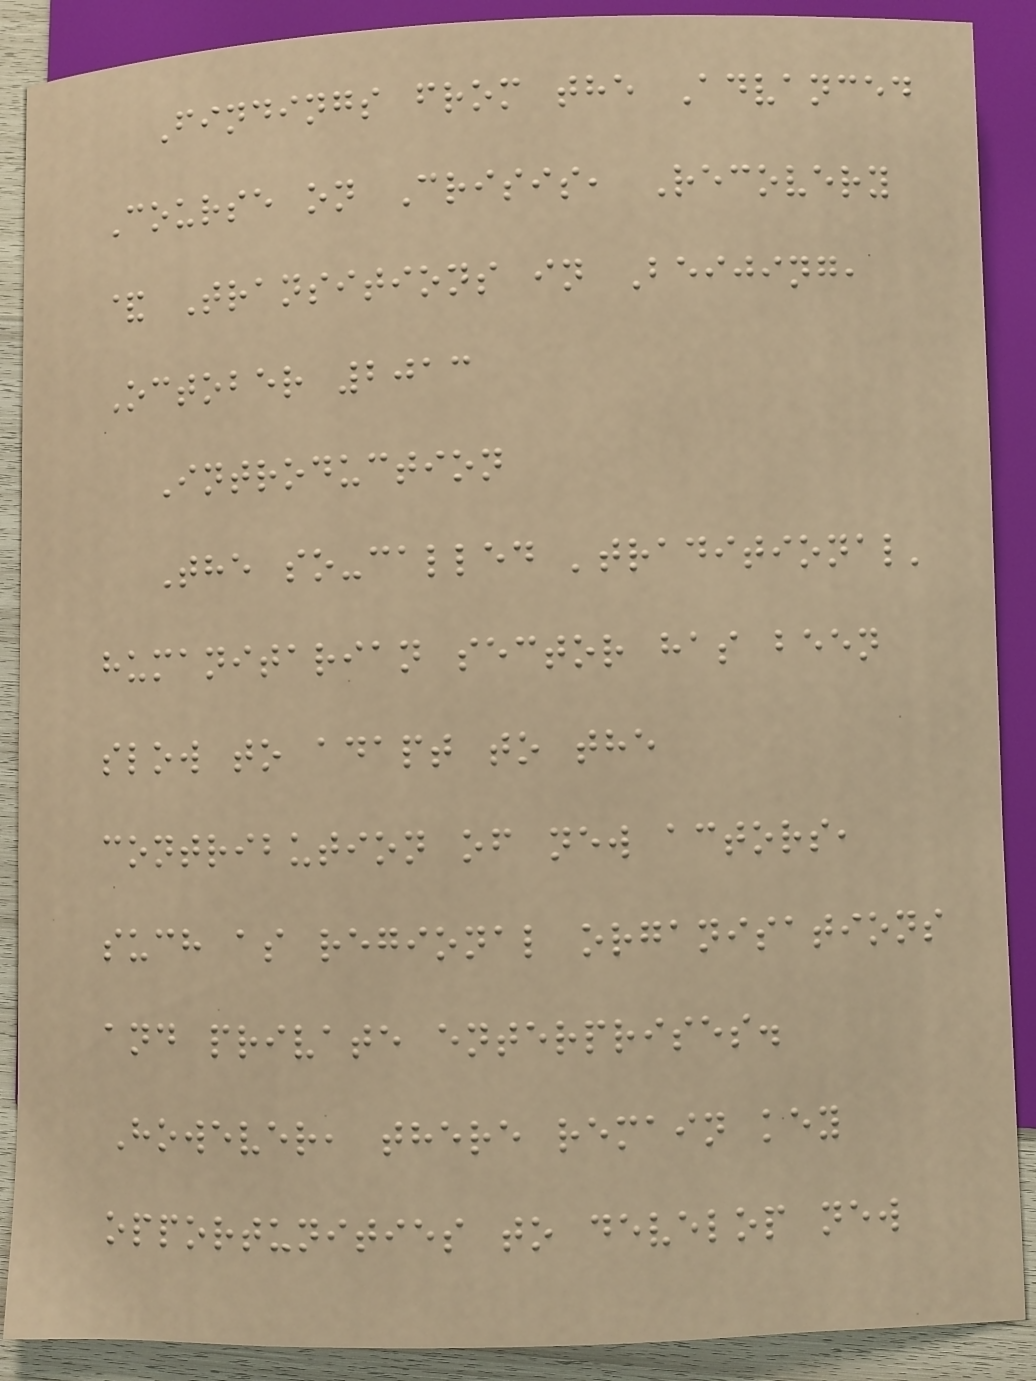Findings from the Advanced
Course on Crisis, Recovery
& Transitions in Beijing,
October 2013
Introduction
The so-called 'traditional'
humanitarian sector has been
slow to adapt to the
contribution of new actors,
such as regional organisations
and private enterprises.
However, there remain key
opportunities to develop new
